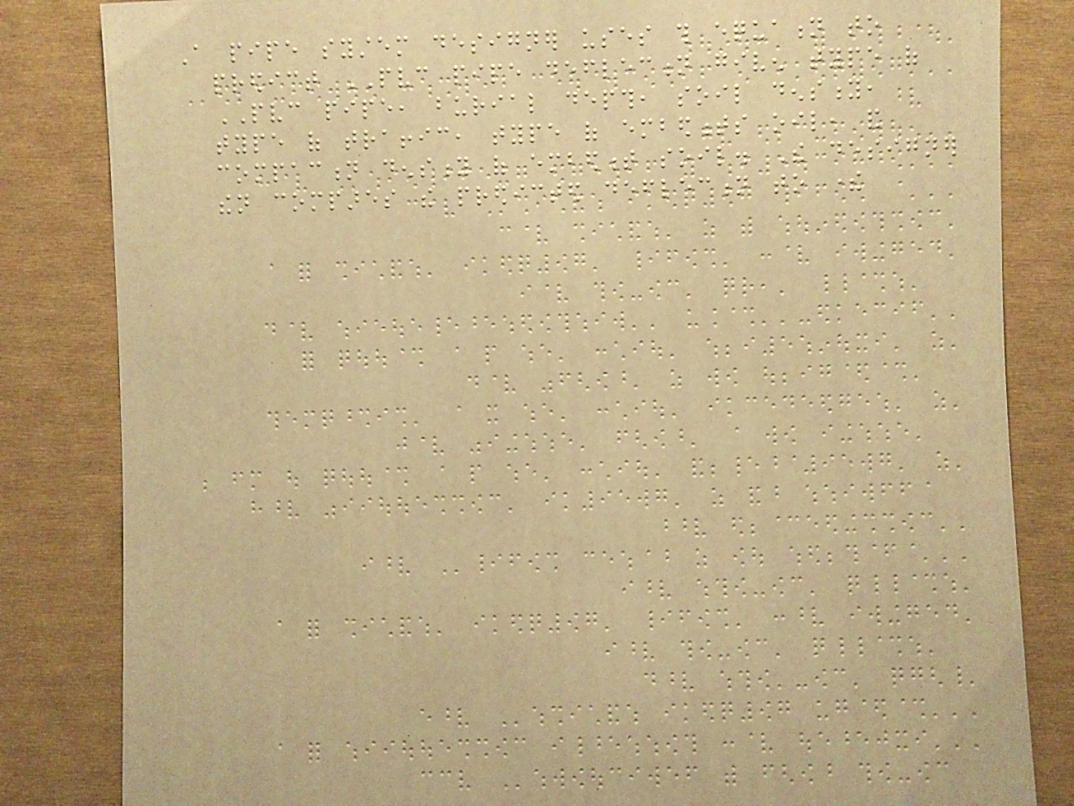A pipe system designer uses this equation to
predict PVC pipe deflection given type of
PVC pipe, burial depth, soil density,
type of traffic, type of embedments oil, and
compaction density of embedment soil. The designer
then compares the predicted deflection to there
